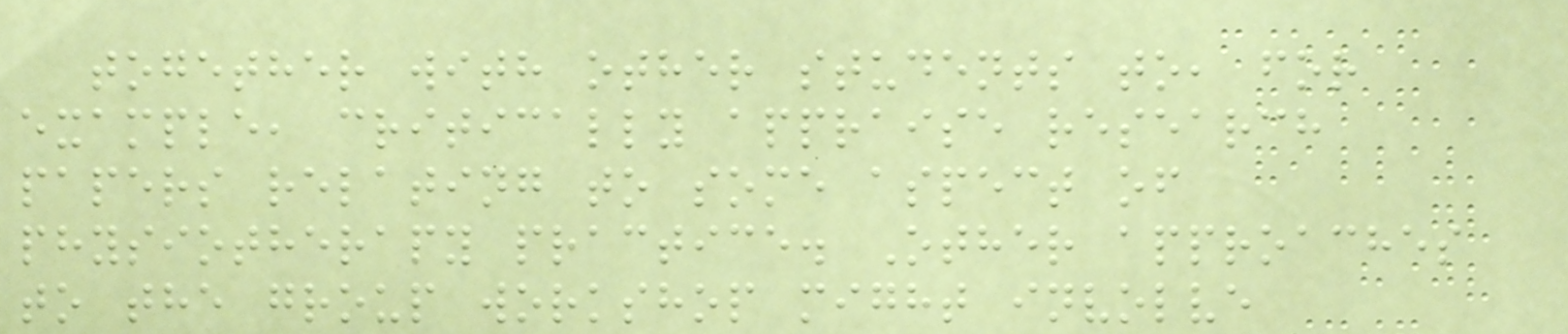together with other students to, for
example, critically appraise research
papers relating to some aspect of
physiotherapy practice. Other approaches
to the group workshop might involve
